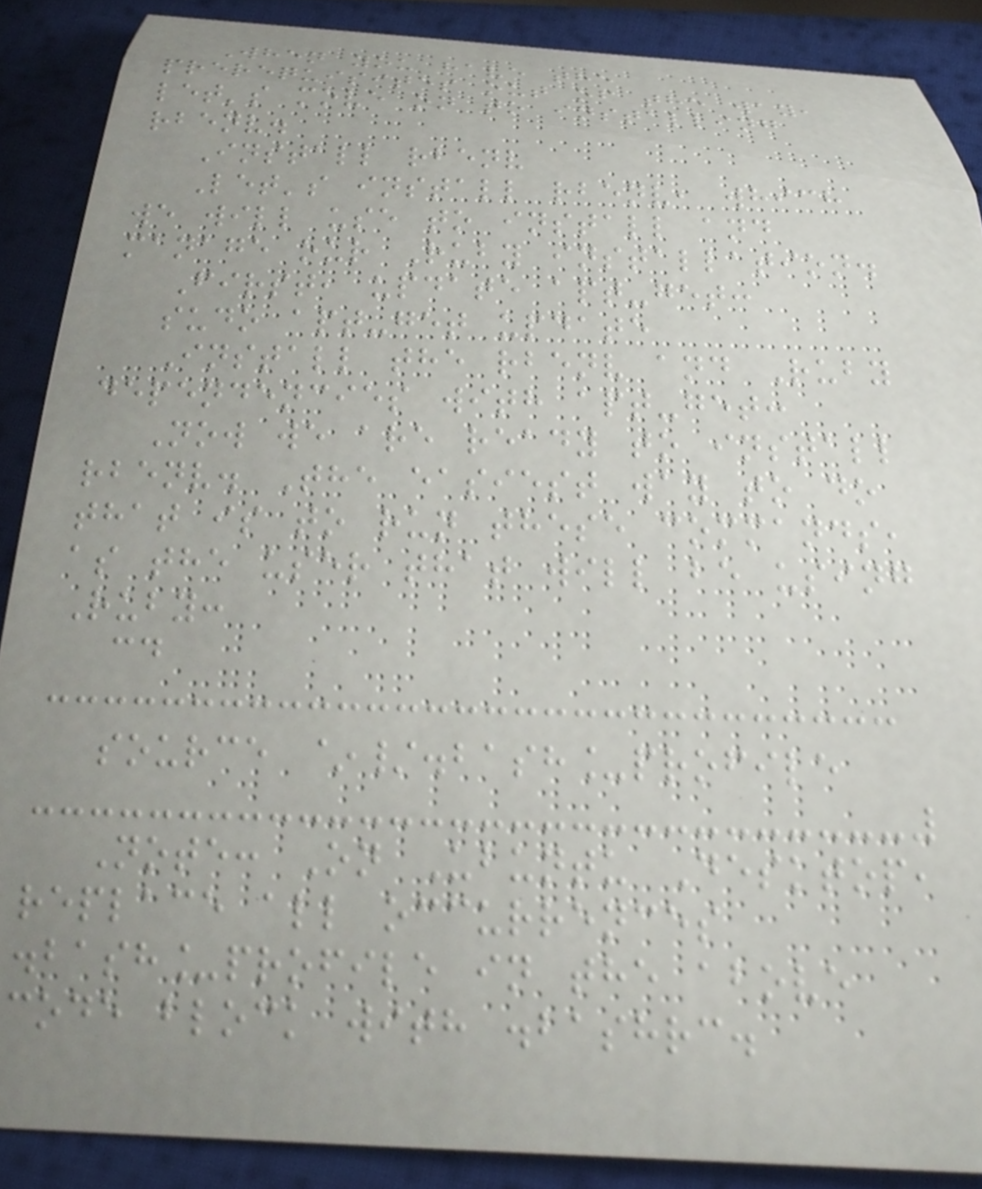When you have the
prerequisites out of the way,
let's move on to installing
rbenv.
Install rbenv
Let's install rbenv, which
we will use to install and
manage our Ruby installation.
First, update apt-get:
sudo apt-get update
Install the rbenv and Ruby
dependencies with apt-get:
Now we are ready to install
rbenv. The easiest way to do
that is to run these commands,
as the user that will be using
Ruby:
cd
source ~/.bash_profile
Note: On Ubuntu Desktop,
replace all occurrences
.bash_profile in the above
code block with .bashrc.
